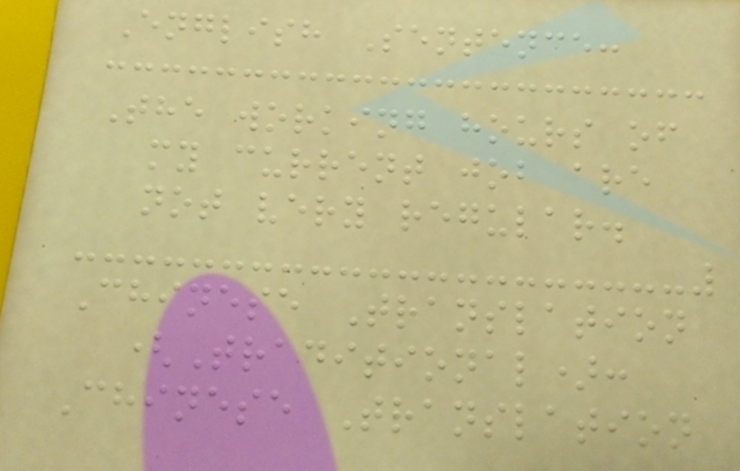English Sentence:
The working hours of
my current job are
not very regular.
Chinese Translation
(Traditional):
Chinese Translation
